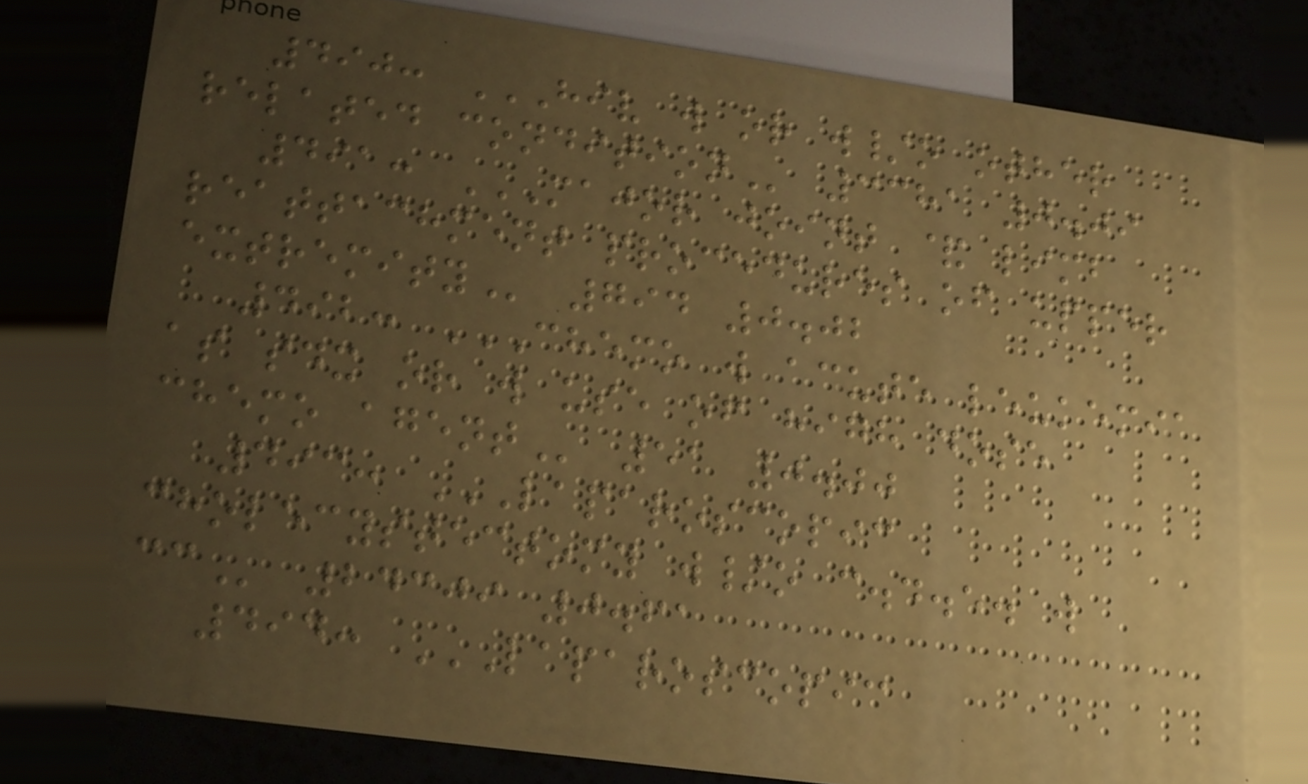490: HIV W OR W/O OTHER
RELATED CONDITION 3381 0.09
491: MAJOR JOINT & LIMB
REATTACHMENT PROCEDURES OF UPPER
EXTREMITY 794 0.02
492: CHEMO W ACUTE LEUKEMIA
AS SDX OR W USE OF HIGH DOSE
CHEMO AGENT 51 0.00
493: LAPAROSCOPIC
CHOLECYSTECTOMY W/O C.D.E. W
CC 24309 0.61
494: LAPAROSCOPIC
